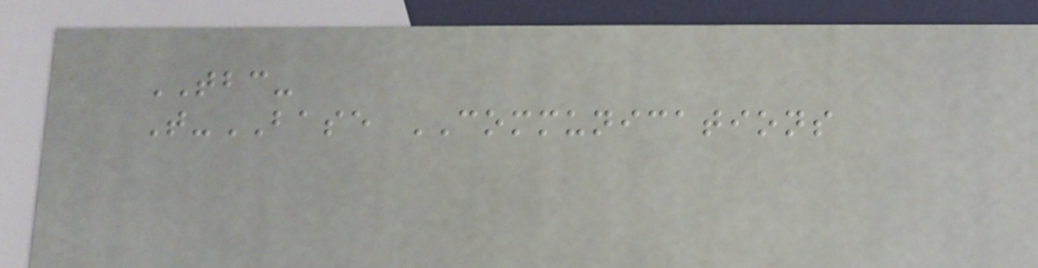TBC-
T-BASE COMMUNICATIONS
